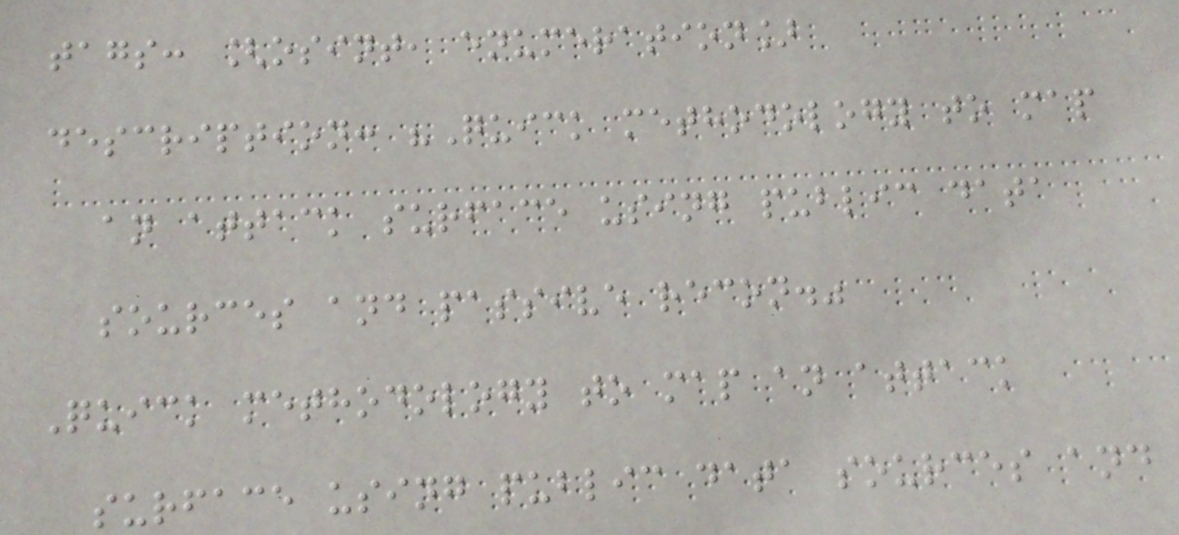tags: [osint, enumeration]
description: "Quick methodology to map
an attack surface using public data
sources and passive recon."
Quick methodology to map an attack
surface using public data sources and
